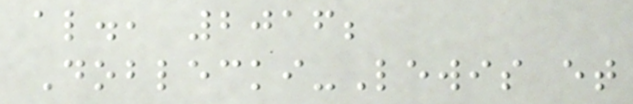al., 2016;
Doblecki-Lewis et
